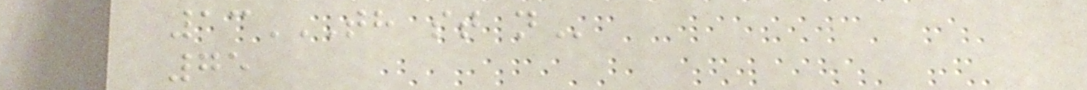13TH ST N
75
